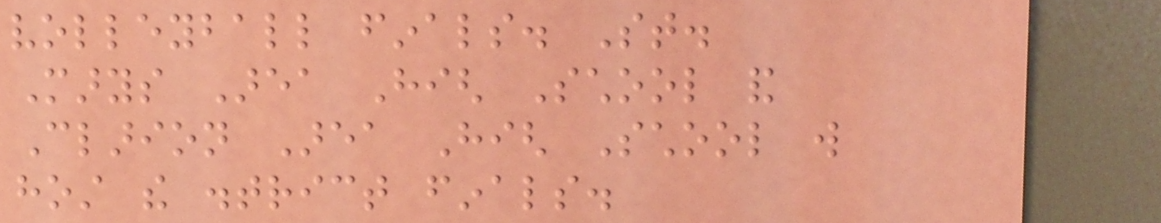volleyball finals. St.
Marys Area High School and
Clarion Area High School will
host the district finals.
